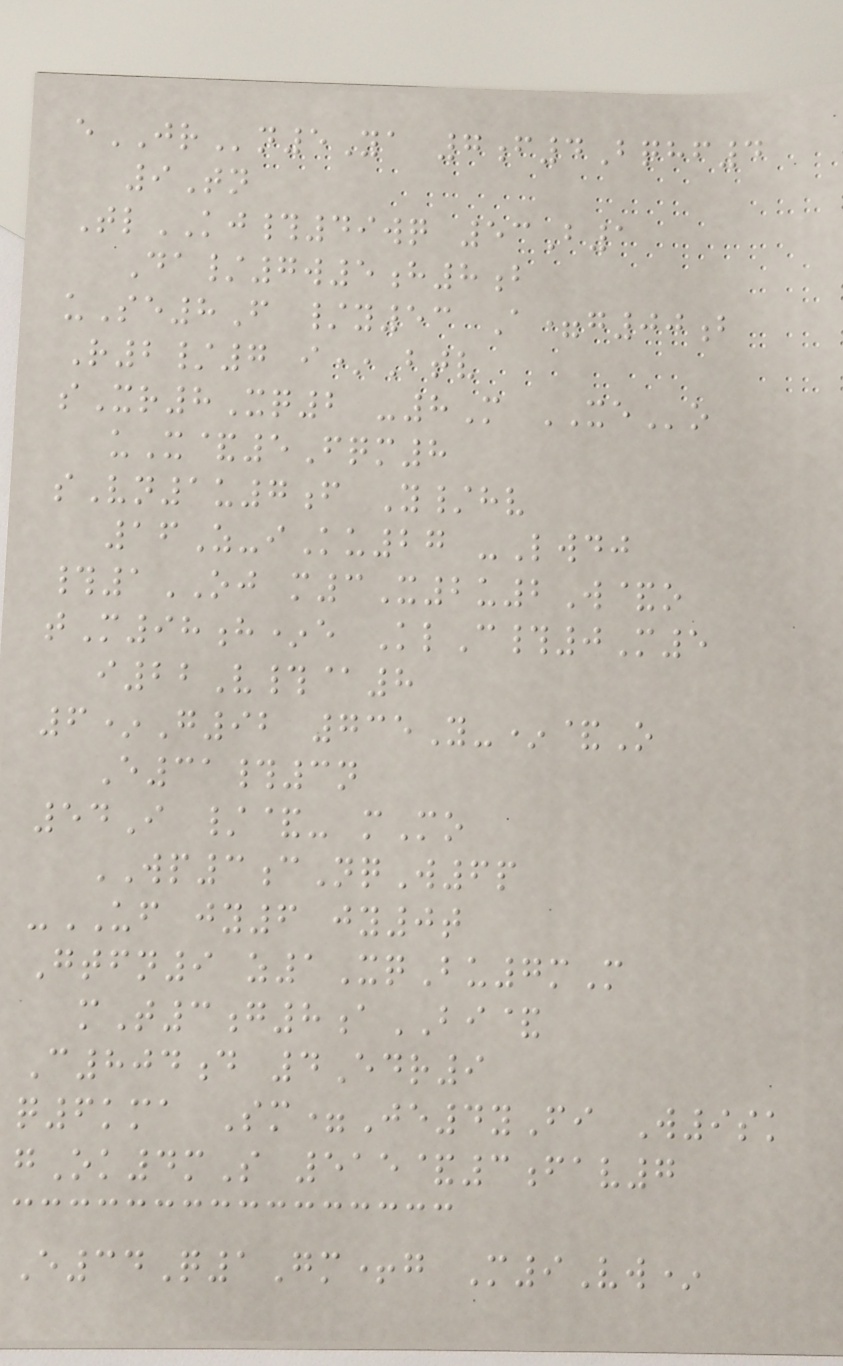eJRn5Ya 7f4Bqhf4
9Tn
TlKJ#49wq 53B1
Da/7w5h8b
uSe8F /y53 A=g00b
R2/7 i*Btv
sXr8Xq2 -8M XEo
uX&5Fqm8
sVn1u7f Y/hv
16Z-iKu27 -Lwdj
#1OJ m3X2u2W&o
tM98h*e KlC#0M5
i22V#@8
6*G92 735Y-*&O
E31#3n
54I /&- mMo
WP3cNqW6p
-UF jy6 jy0t
Gtfn9 z1XqBu7mM
mT3g8aBI&
C804d 4Edr9
q6kma Sm=Je4yFi W9sk
gOk4mS 515&3fav7
E34Q1Gm+g M9Vw*
